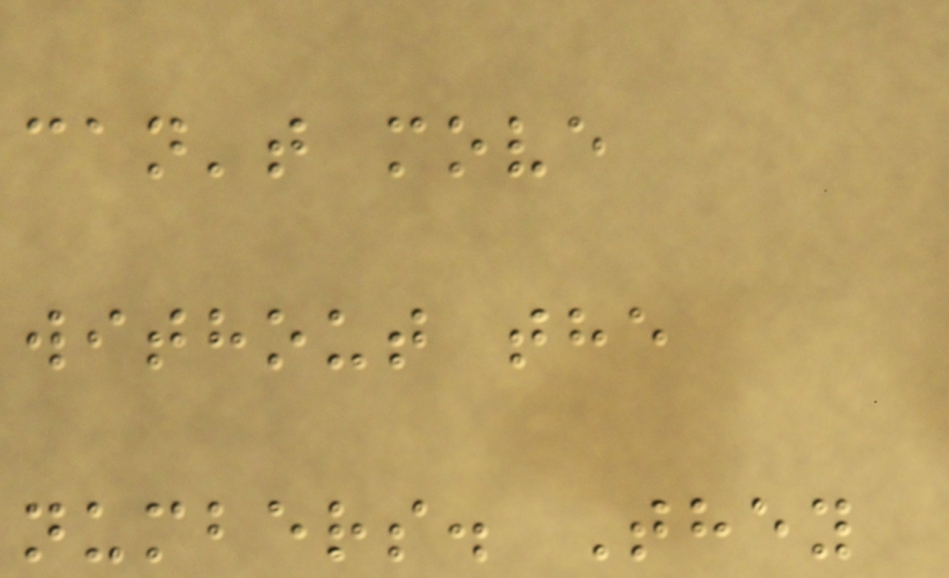can't move
without the
numbers. They
